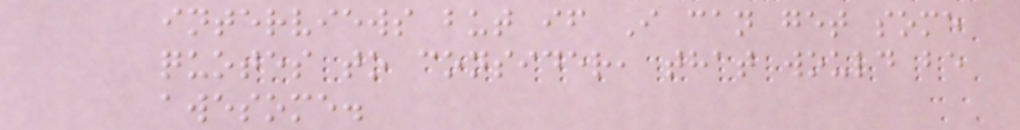interviews but if I can get some
quotes to consider, that would be
awesome.
